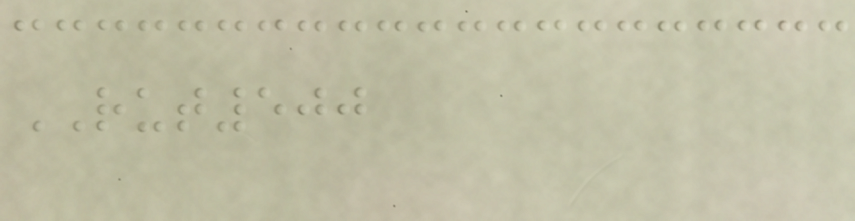RUT500
